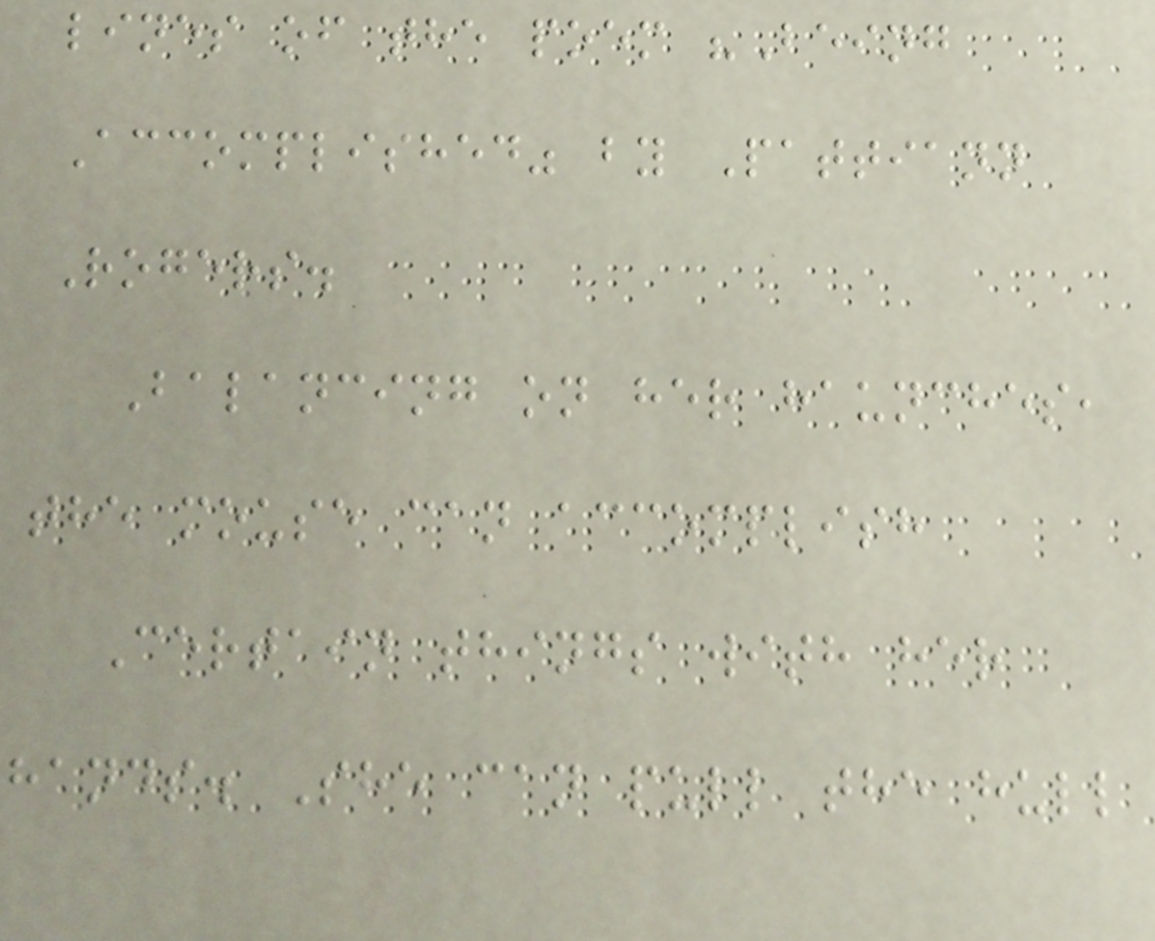lines of the poem "Being
Accomplished" by Pattiann
Rogers.
Balancing on her haunches,
the mouse can accomplish
Certain things with her
hands. She can pull the hull
